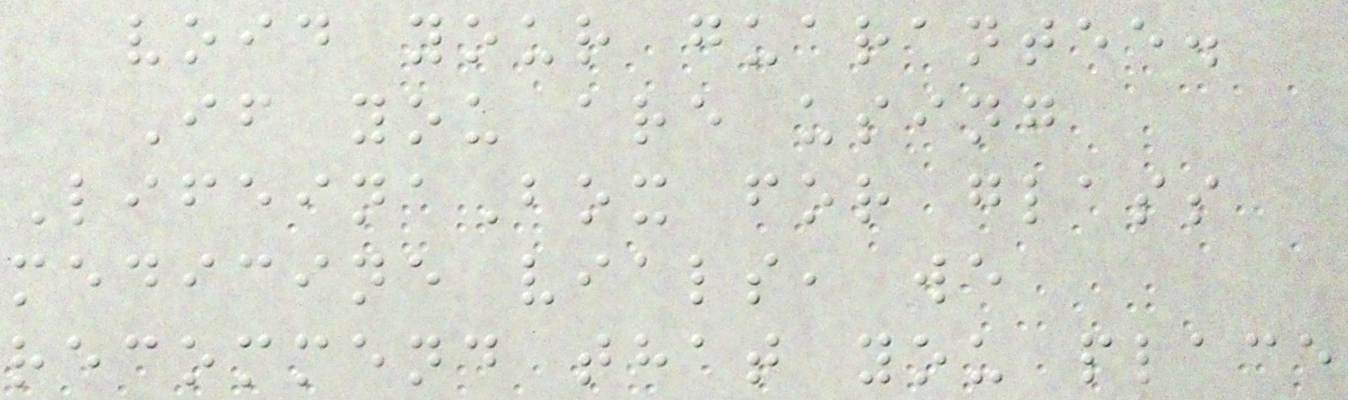void your guarantee.
If you are using
LifeinaBox for glass
medicine vials, we
recommend that you place
